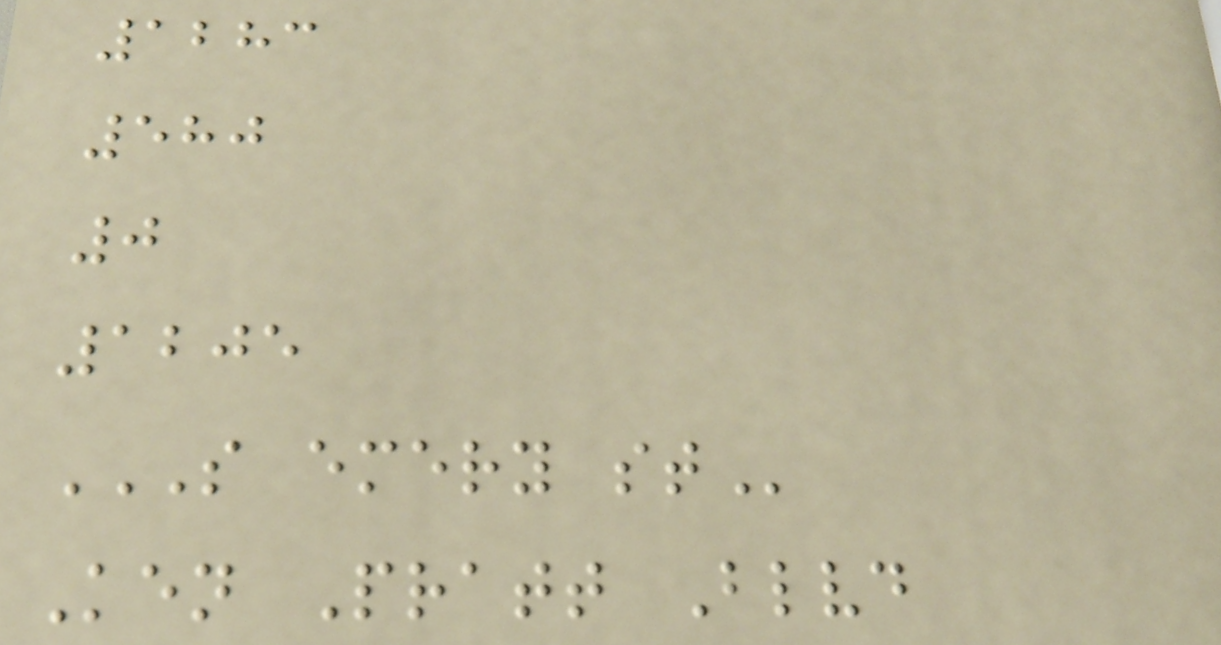1283
580
0
1205
S EMERY ST
Ken Pratt Blvd
